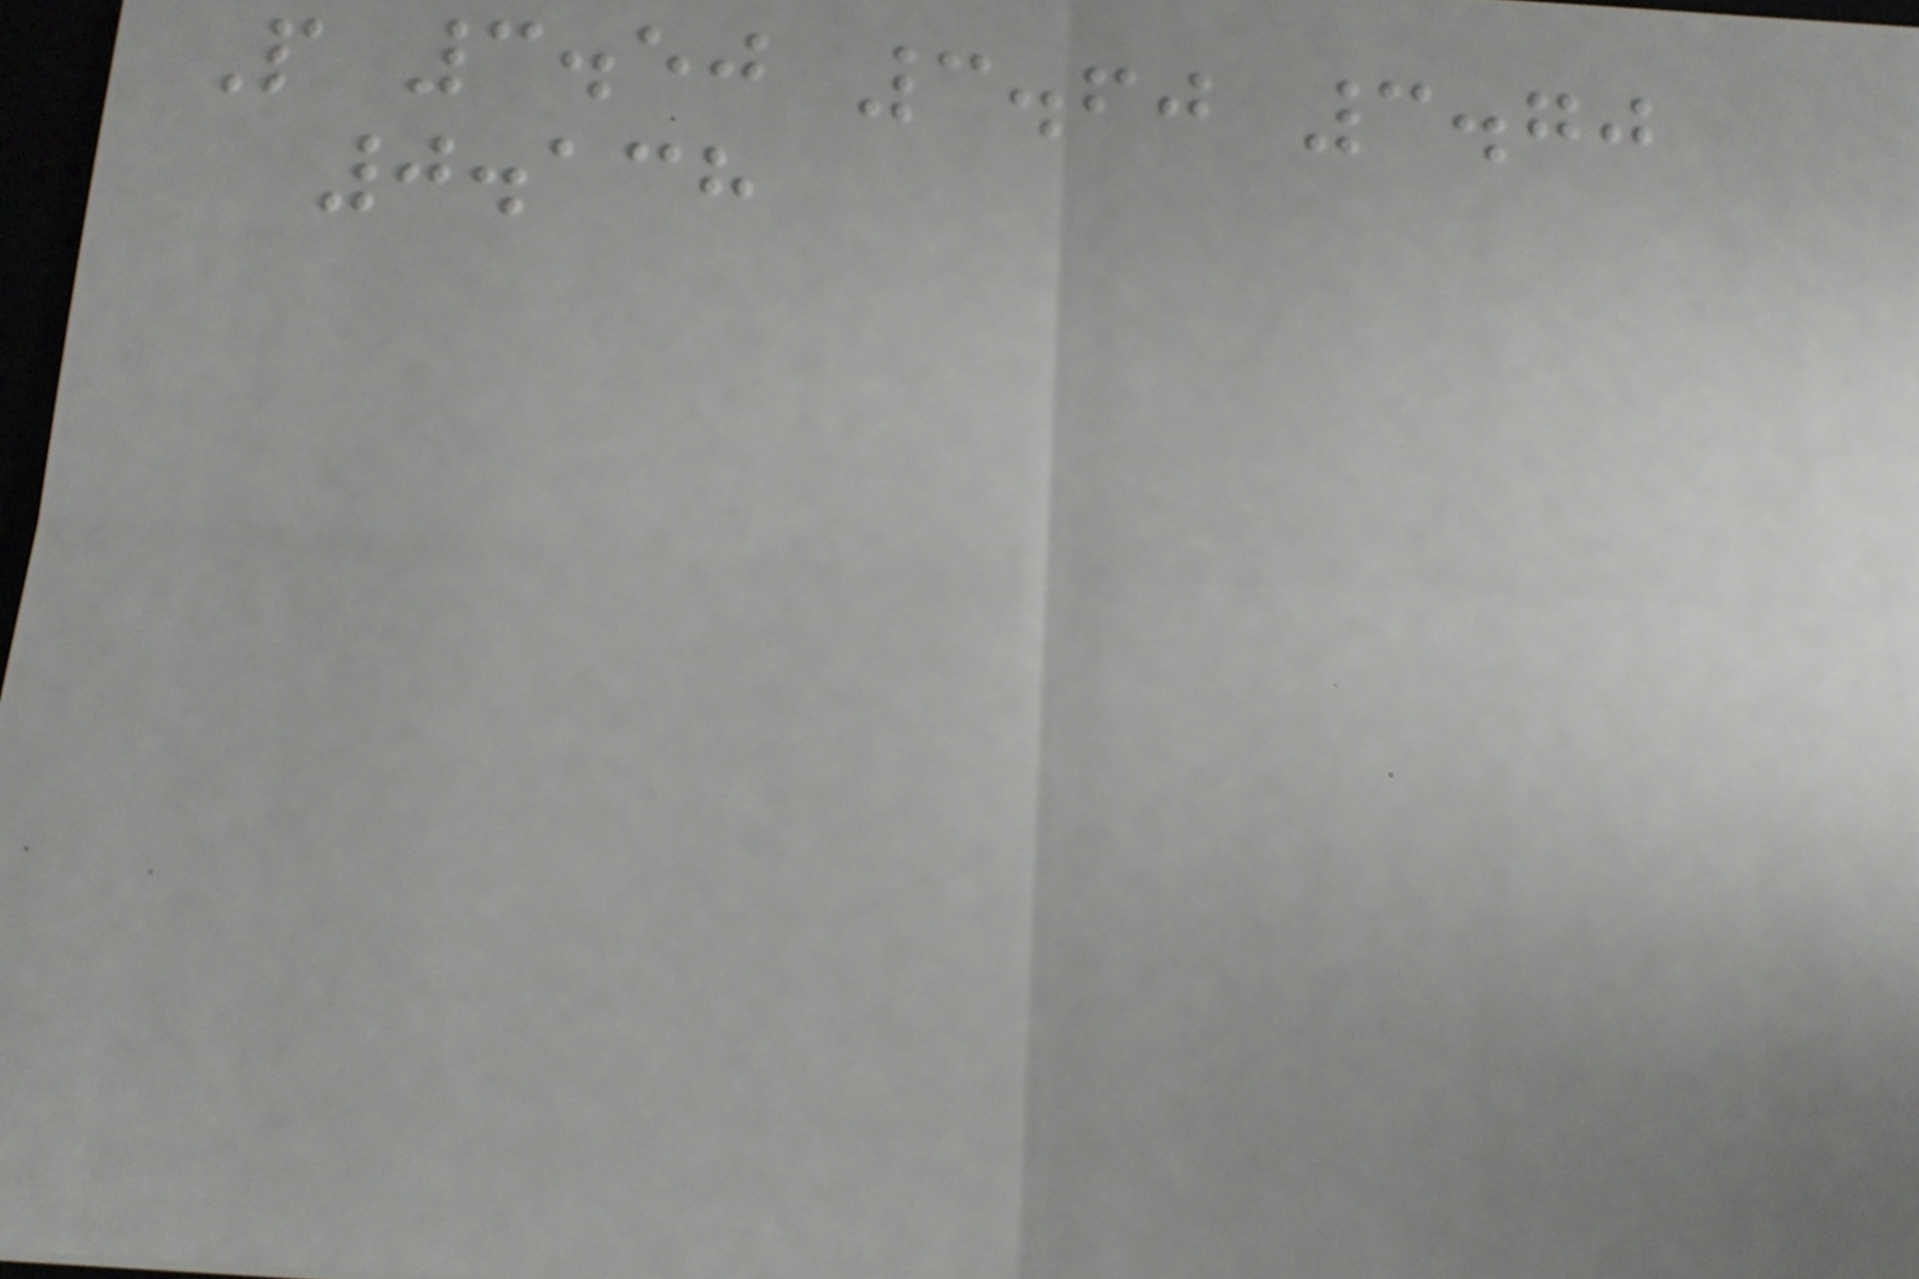P 3.50 3.60 3.70
0.138
